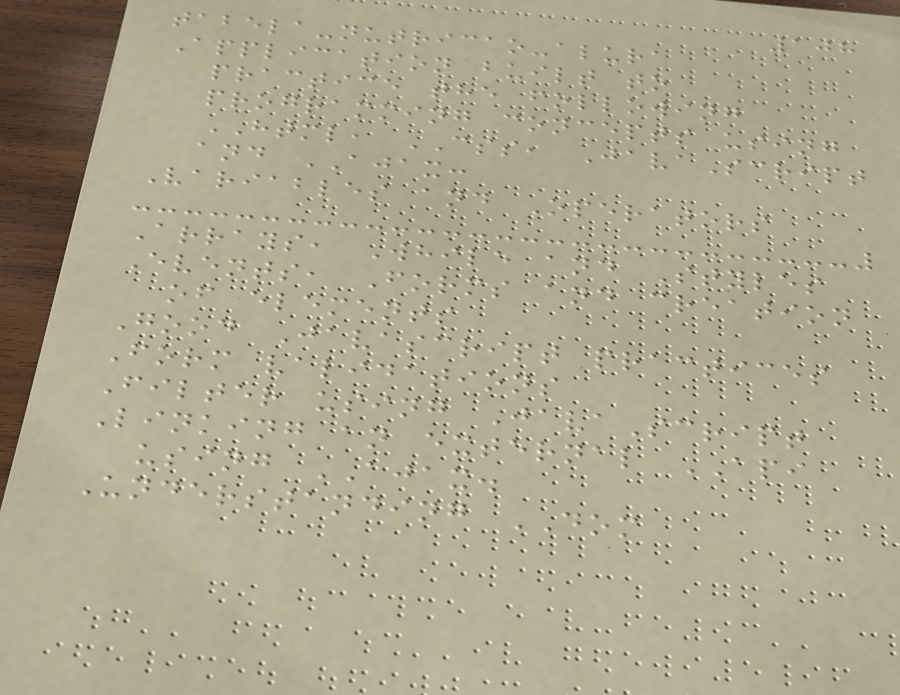108
tabela-nutricao-alura
Application built to
practice the following
programming concepts using
HTML, CSS, JavaScript
and AJAX:
Variables and Operators
Arrays, While and Styles
Events, Forms and creation
of elements
Good Javascript practices
Form validations
Filter using JavaScript
Linking an external API
using AJAX.
Understanding DOM
